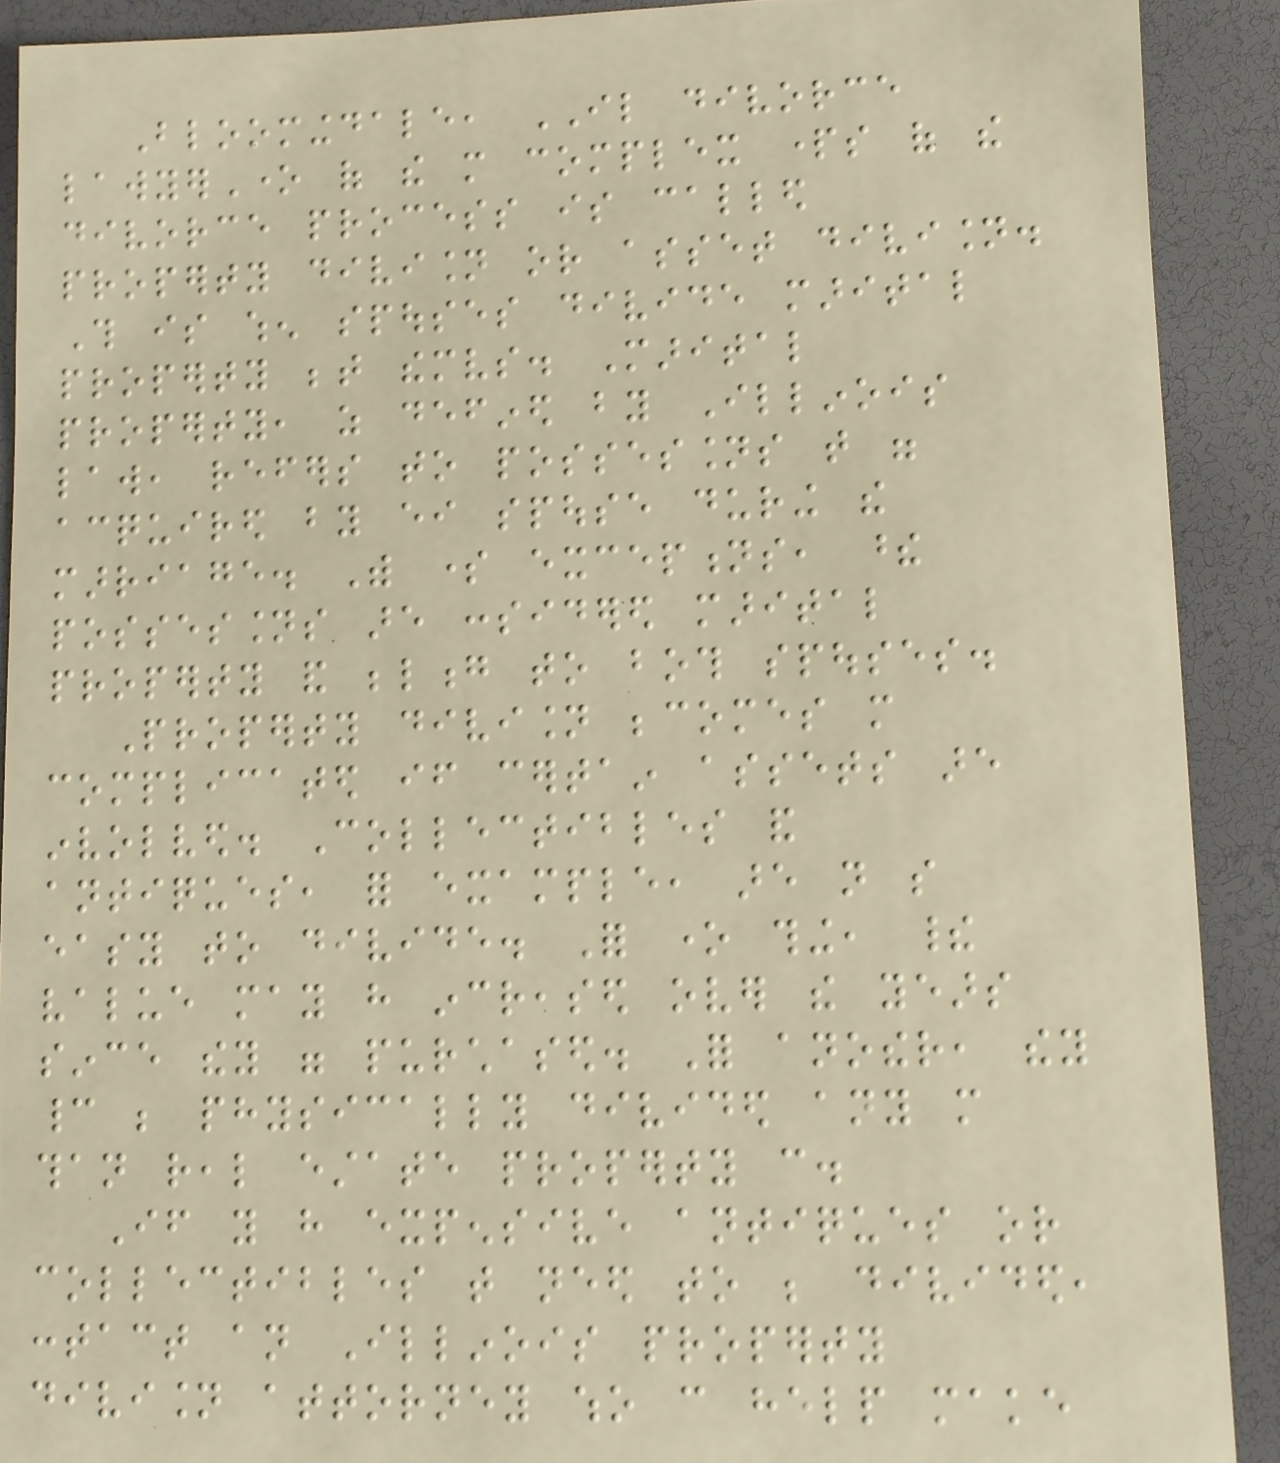Bloomingdale, IL divorce
lawyerOne of the more complex parts of the
divorce process is called
property division or asset division.
This is when spouses divide marital
property between themselves. Marital
property, as defined by Illinois
law, refers to possessions that were
acquired by either spouse during the
marriage. With some exceptions, these
possessions are considered marital
property and belong to both spouses.
Property division becomes more
complicated if certain assets are
involved. Collectibles and
antiques, for example, are not so
easy to divide. For one thing, their
value may have increased over the years
since they were purchased. For another, they
cannot be physically divided any more
than real estate property can.
If you have expensive antiques or
collectibles that need to be divided,
contact an Illinois property
division attorney who can help make
